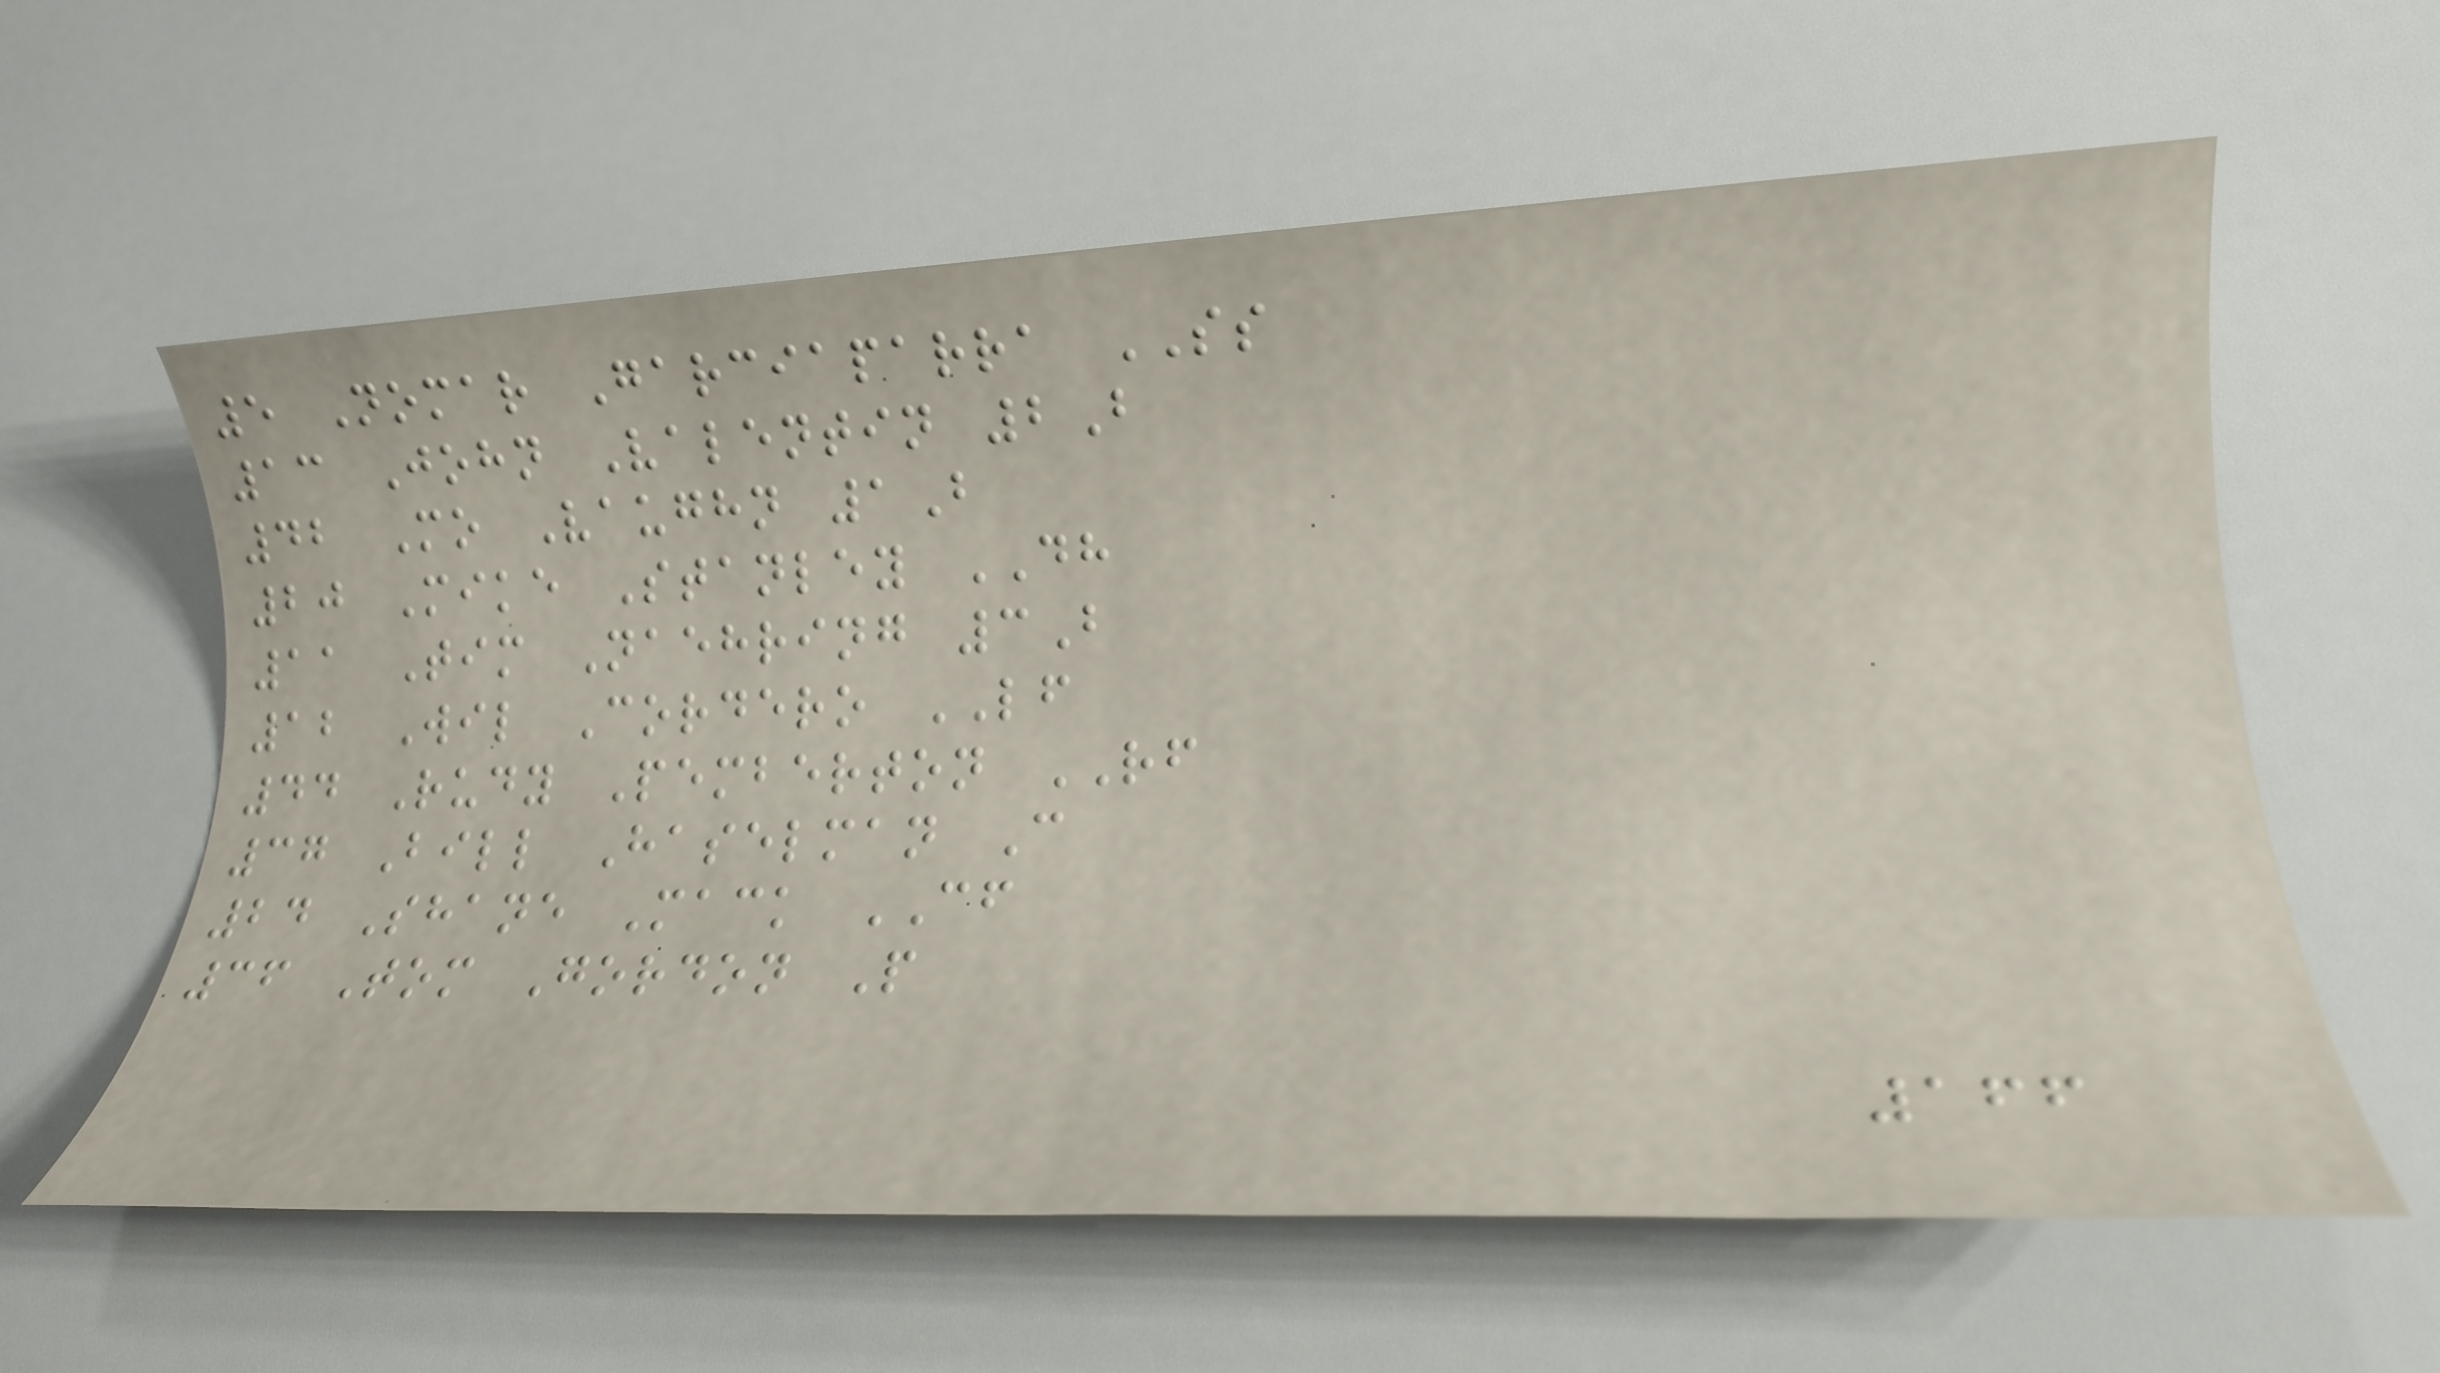5 Nomar Garciaparra SS
13 John Valentin 2B
42 Mo Vaughn 1B
20 Mike Stanley DH
11 Tim Naehring 3B
12 Wil Cordero LF
44 Rudy Pemberton RF
37 Bill Haselman C
24 Shane Mack CF
36 Tom Gordon P
166
